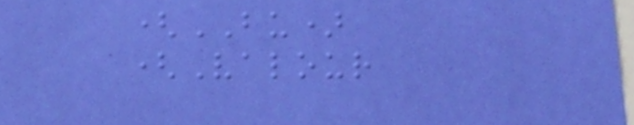(BU)
(Valour
